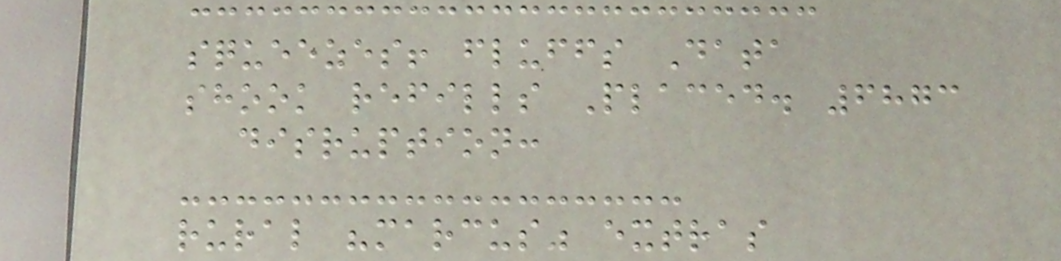squeezes! fluffs Data
shook refills Placed. 6873
disruption:
rural "marcus" extras
